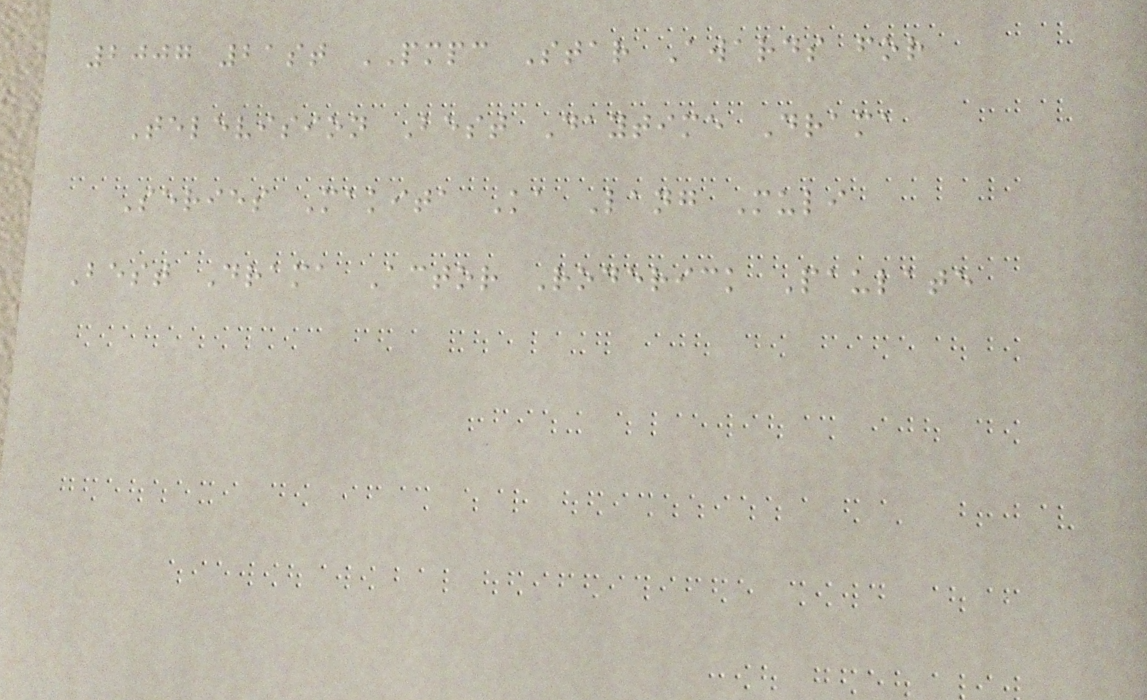2007 21st PMPC Star Awards for
Television Best Daytime Drama
Series Makita Ka Lang Muli
Best Drama Actor Roderick Paulate
